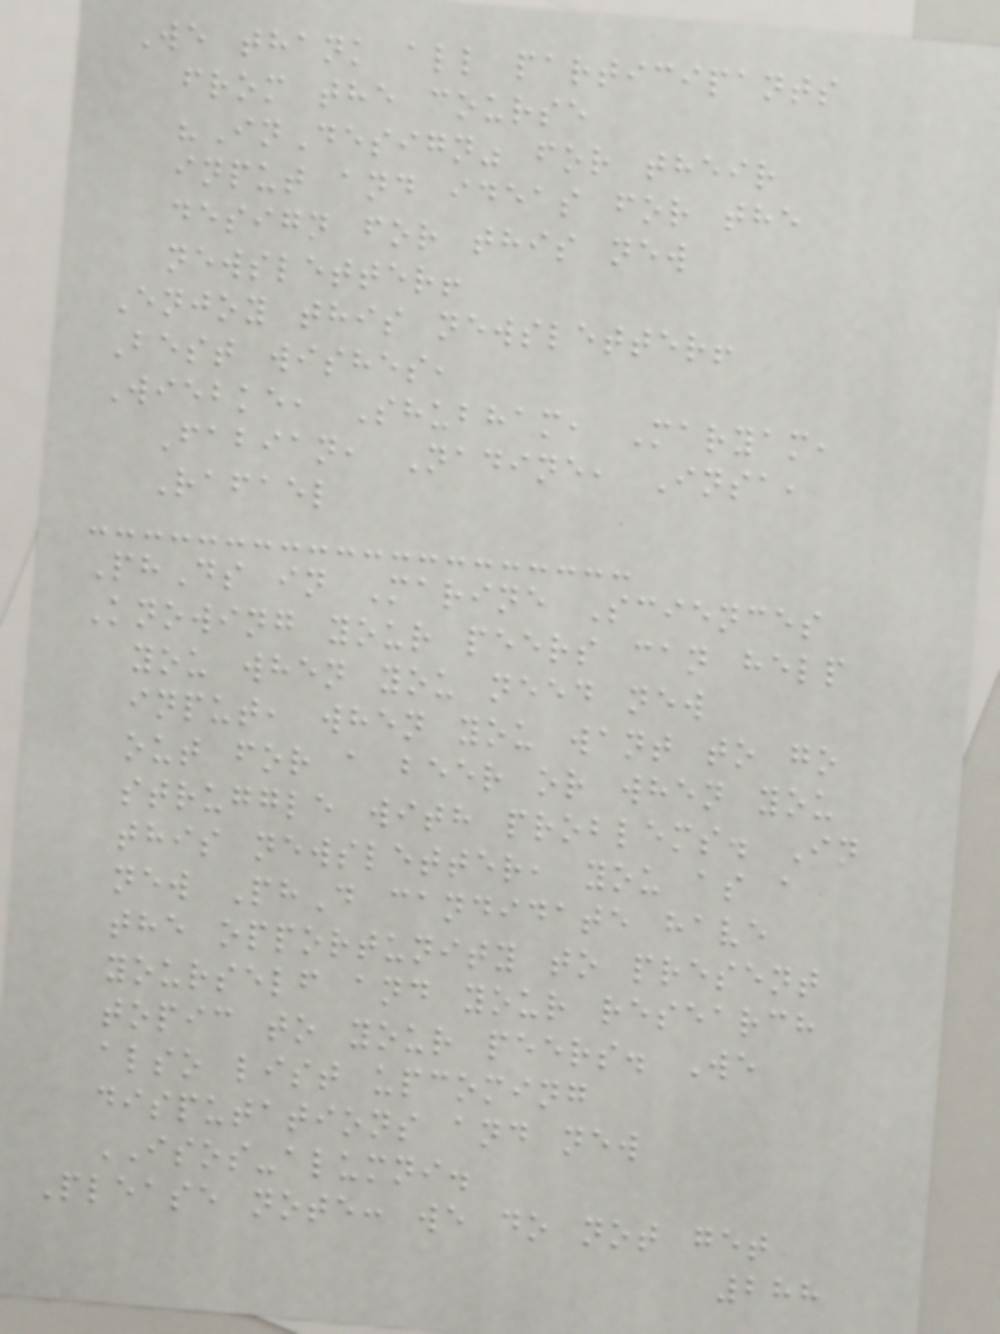We thank all participants
from the course
"InDesign" for their
input and ideas for the
design for this new
newsletter!
Enjoy this newsletter!
Best wishes,
Wiebke, Shubham, Maryam,
Fabian, Nadine, Insa,
Rafael
PhDs in Marine Sciences
Knowing your peers can help
you when you need new
input, when you want to go
out for a beer or when you
struggle with problems. In
this newsletter, you as a
new PhD candidate have
the opportunity to present
yourself and your research
topic to your peers. We
also list upcoming
disputations and new
ISOS-alumni.
Please note: we do not get
288
